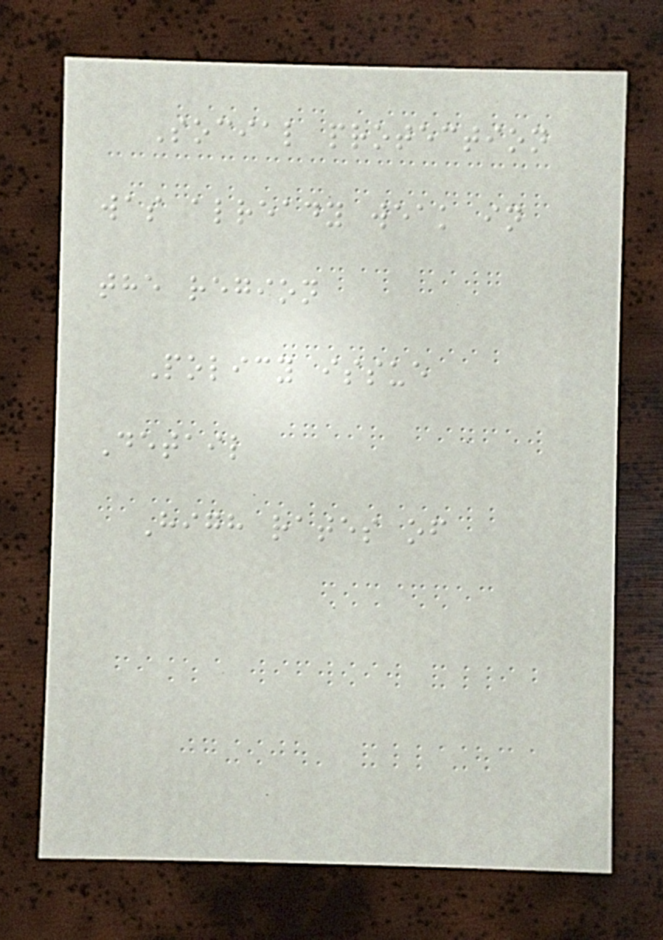Social protection
was already weak in
the region
Policy issue
Detail
High rates of
